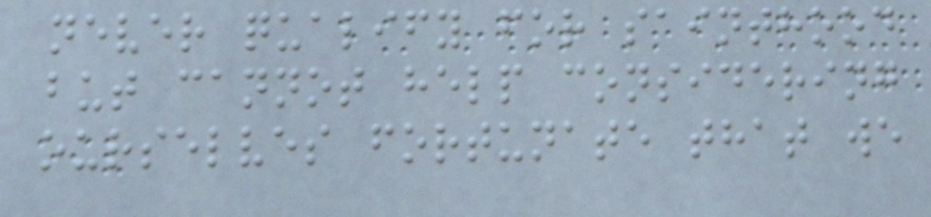never qualify for sainthood
but cannot help considering
ourselves fortunate that we
